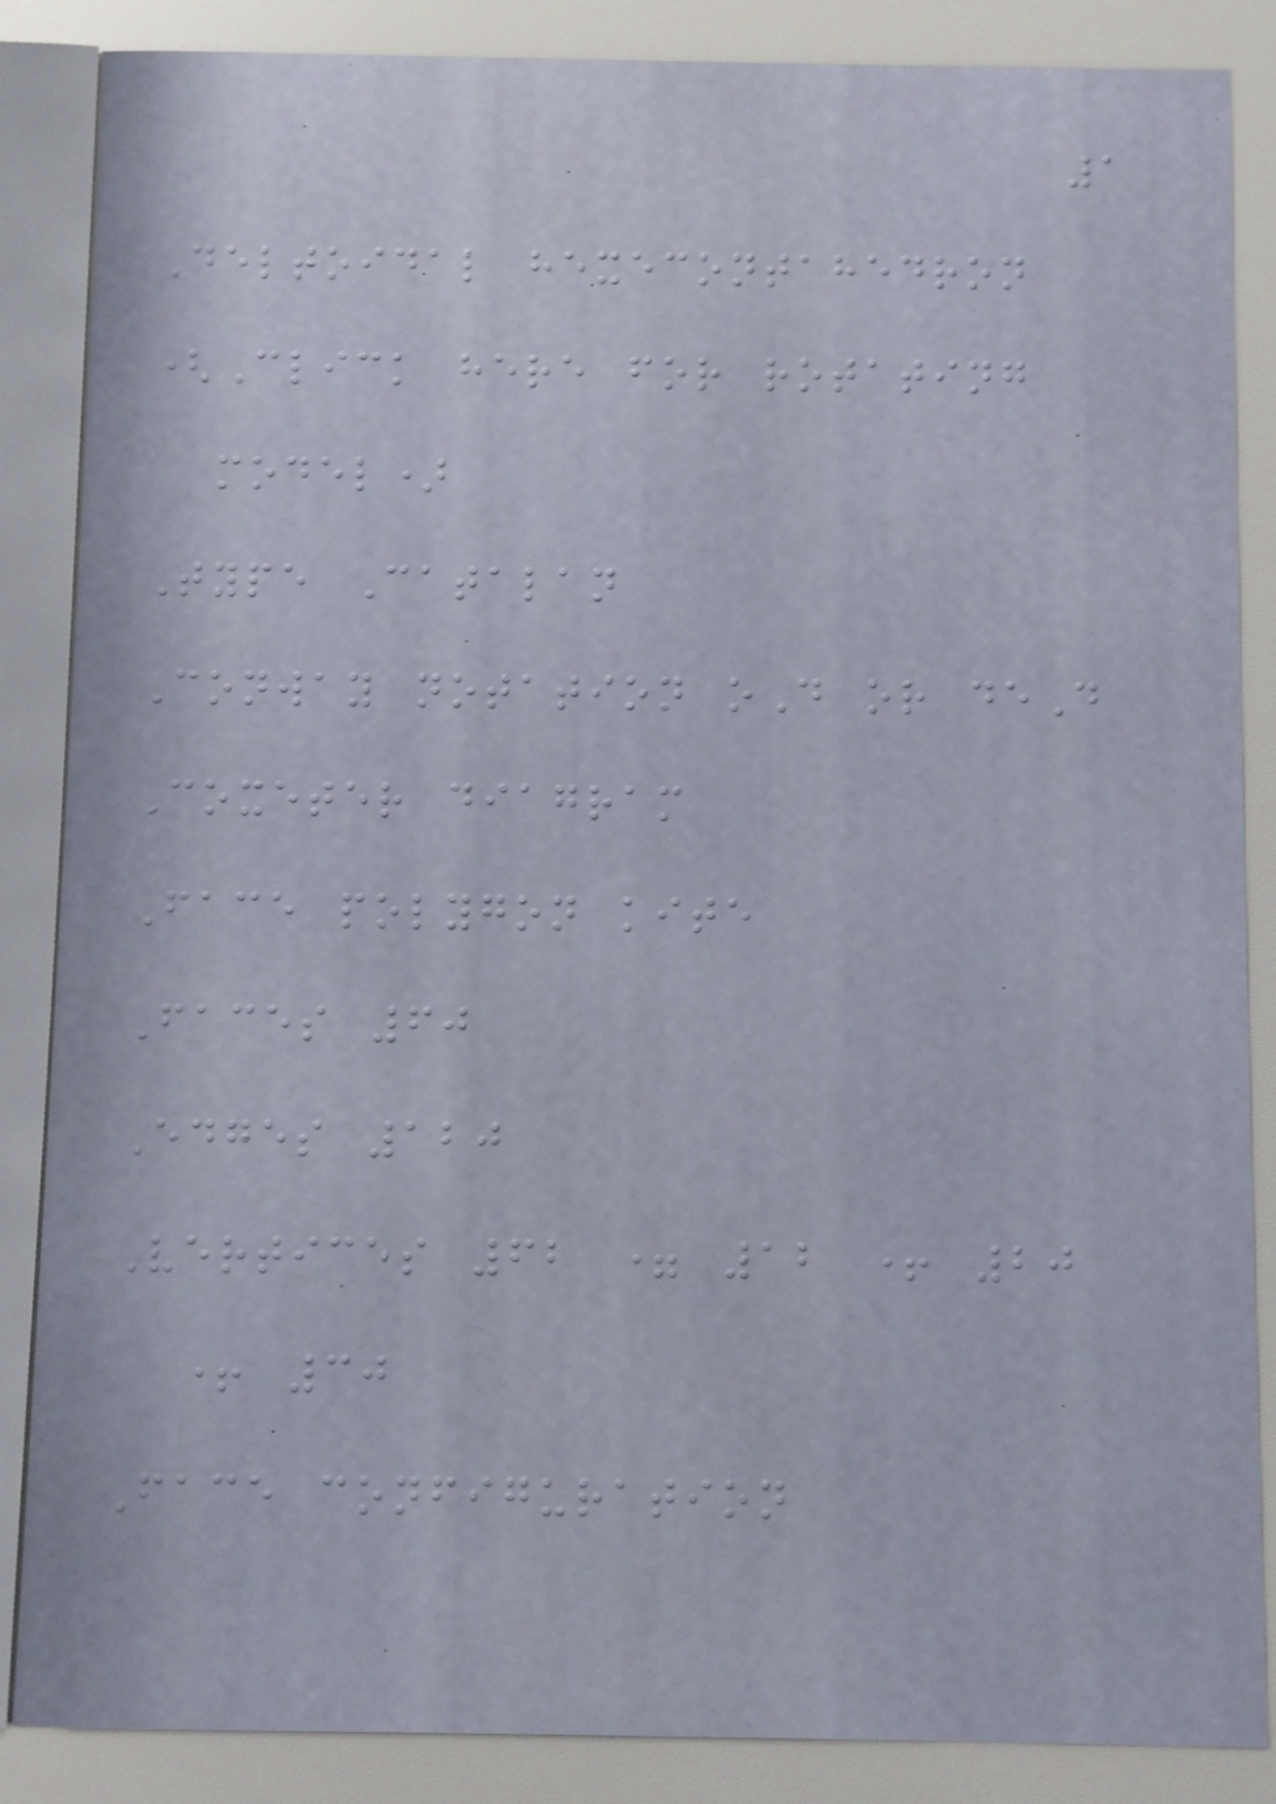1
Deltoidal hexecontahedron
(Click here for rotating
model)
Type Catalan
Conway notation oD or deD
Coxeter diagram
Face polygon kite
Faces 60
Edges 120
Vertices 62 = 12 + 20
+ 30
Face configuration
